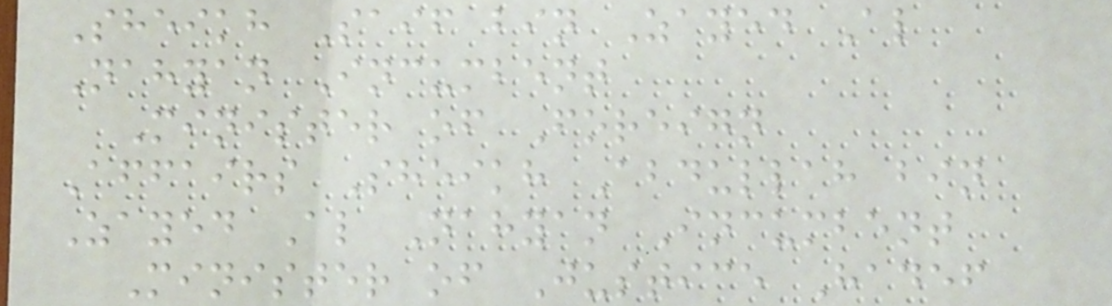Sheikh Saif bin Zayed Al
Nahyan Incumbent
Minister of Foreign
Affairs Sheikh Abdullah bin
Zayed Al Nahyan Incumbent
Minister of Justice Hadef
